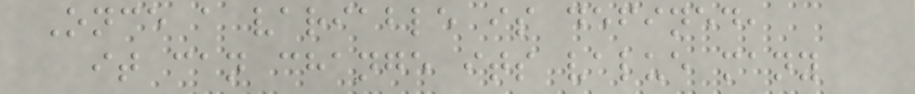Once a variable is defined,
it can change its value many
